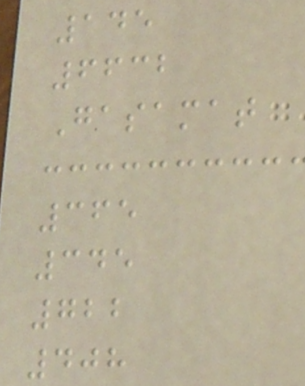145
6632
Gasamat
365
345
722
408
